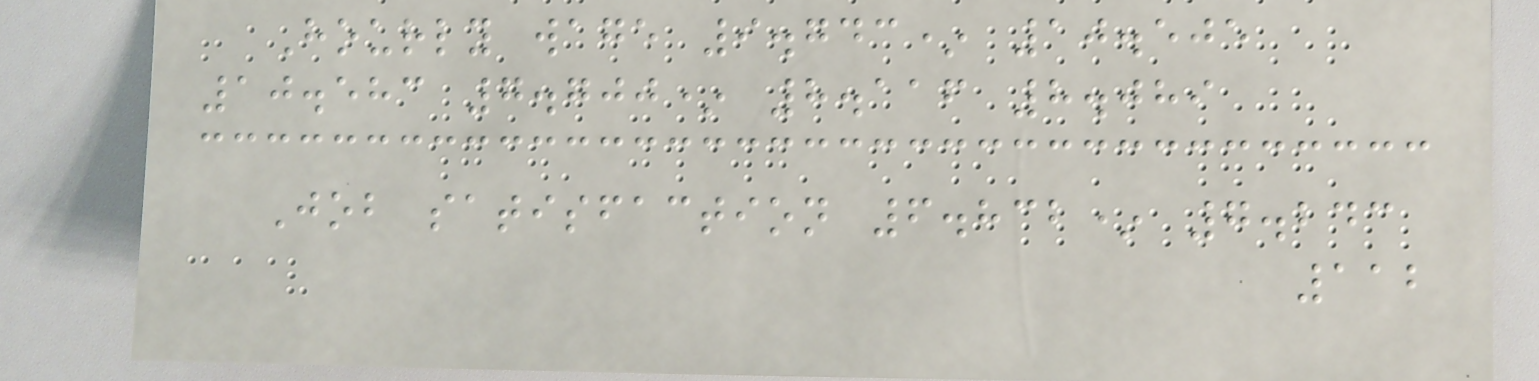Hourly wage 9.743* 10.505
10.583 7.700* 8.116 8.089
Job satisfaction 6.832* 7.243
112
